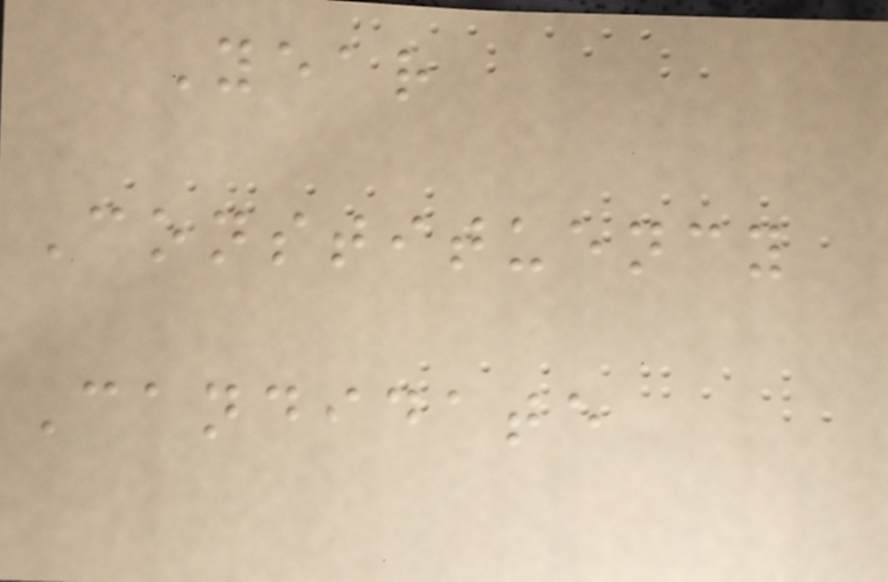Year
Constituency
Candidate
